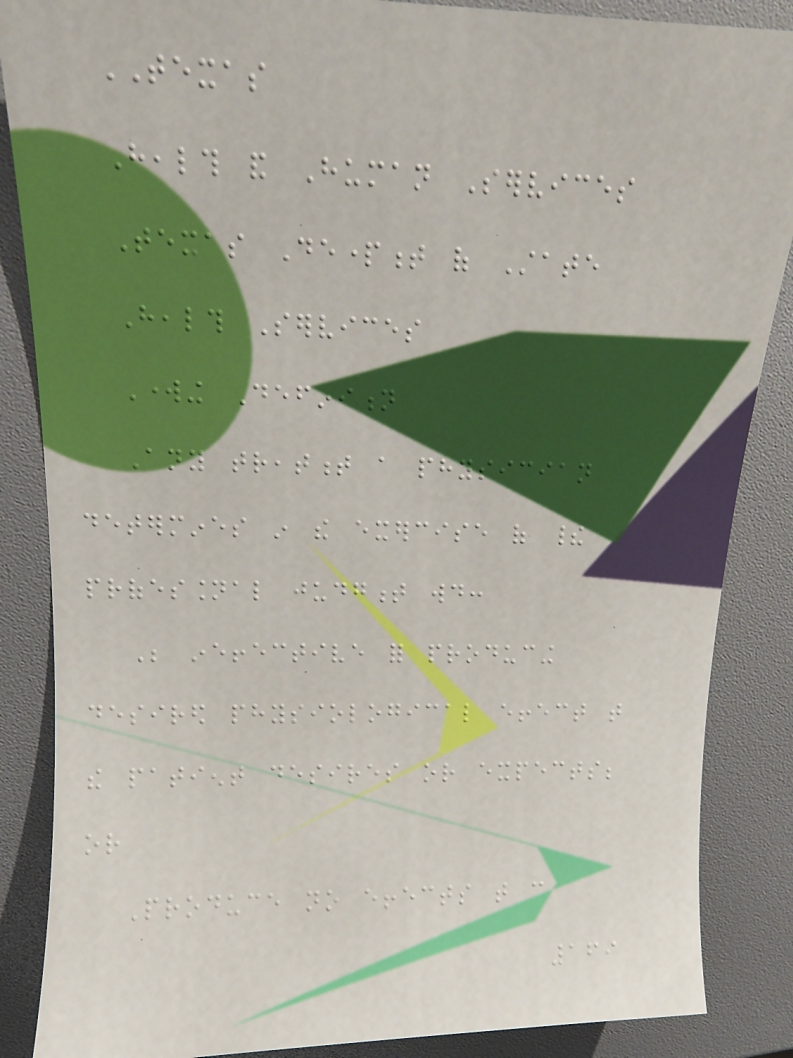TEXAS
Health and Human Services
Texas Department of State
Health Services
Working Definition
Any treatment a physician
determines in the exercise of their
professional judgment would:
Be ineffective for producing
desired physiological effect that
the patient desires or expects;
or
Produce no effects that can
169
